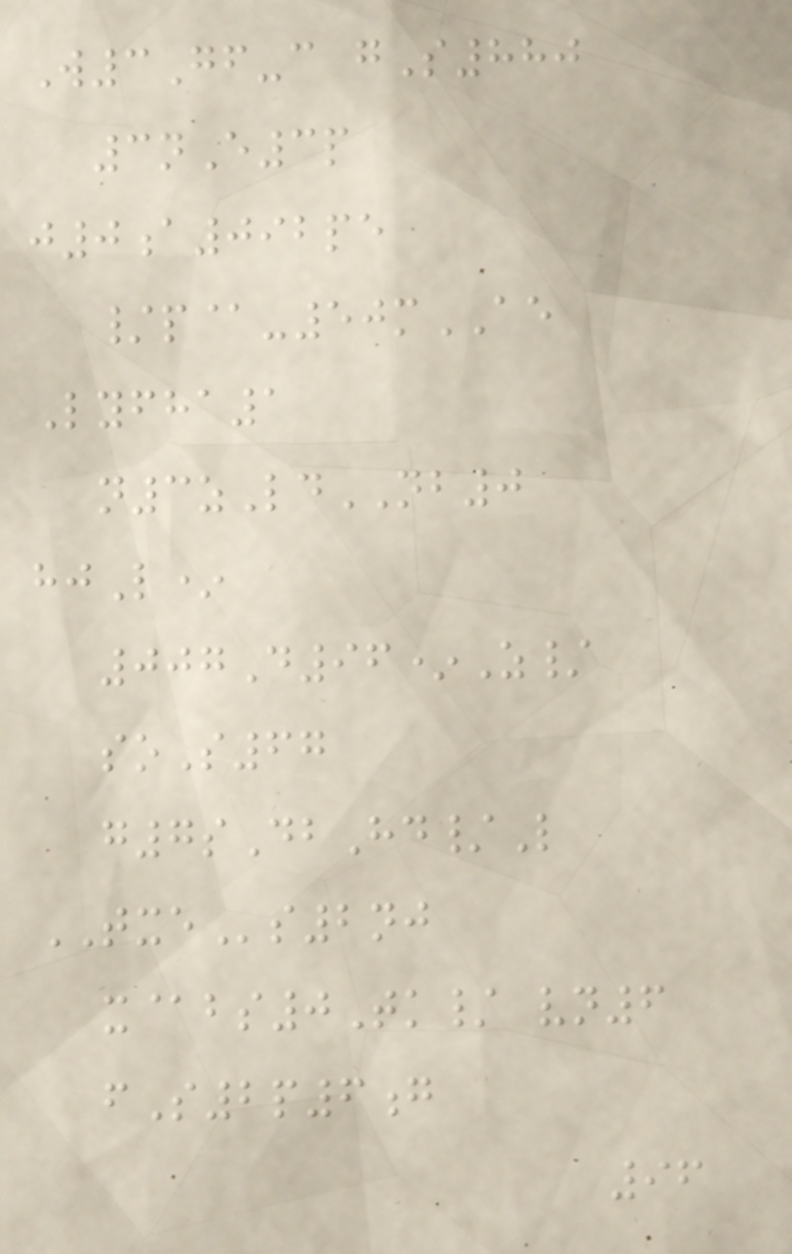W3Gf-c gS880
3nE3p
j0a092pe
/p@-50mAE
Lyfha1
n3zLdNB0
hjL*
007D96*Z/
soS67
g7sDbHd/L
TXEs2nj
x@bs0Tk/ vn6
fS2p6g
96
